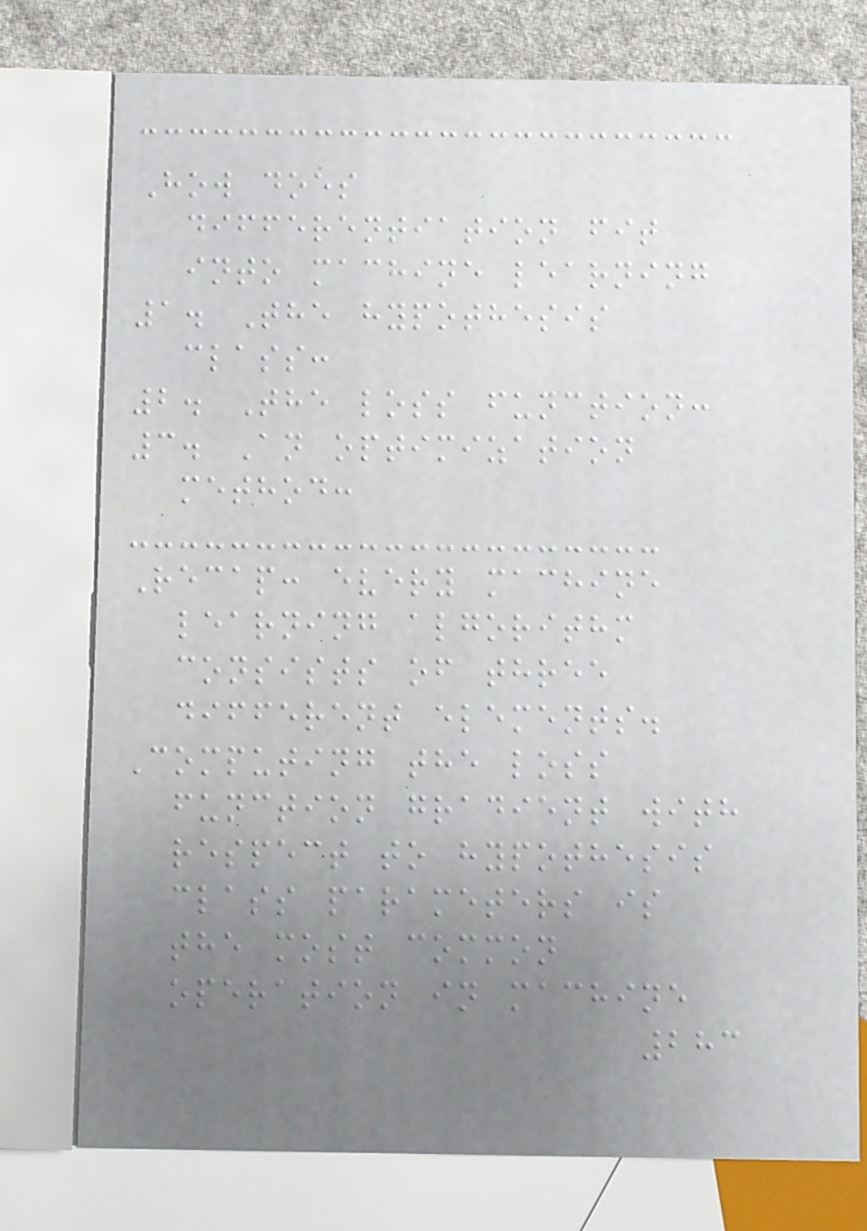How does
differentiation fit
into machine learning
1. The hypothesis
class:
2. The loss function:
3. An optimization
method:
Recap: every machine
learning algorithm
consists of three
different elements.
Computing the loss
function gradient with
respect to hypothesis
class parameters is
the most common
operation in machine
283
